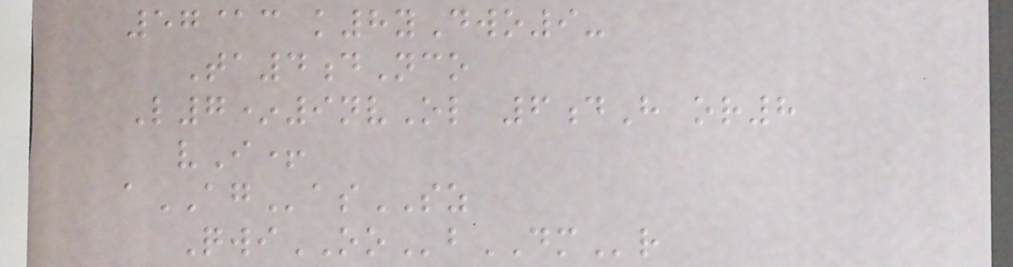57@c k8yDwo9-
Ta4dNco
L7*9nvOl 6dH or8
vI+
aAGasSZ
QwiOObDMr
